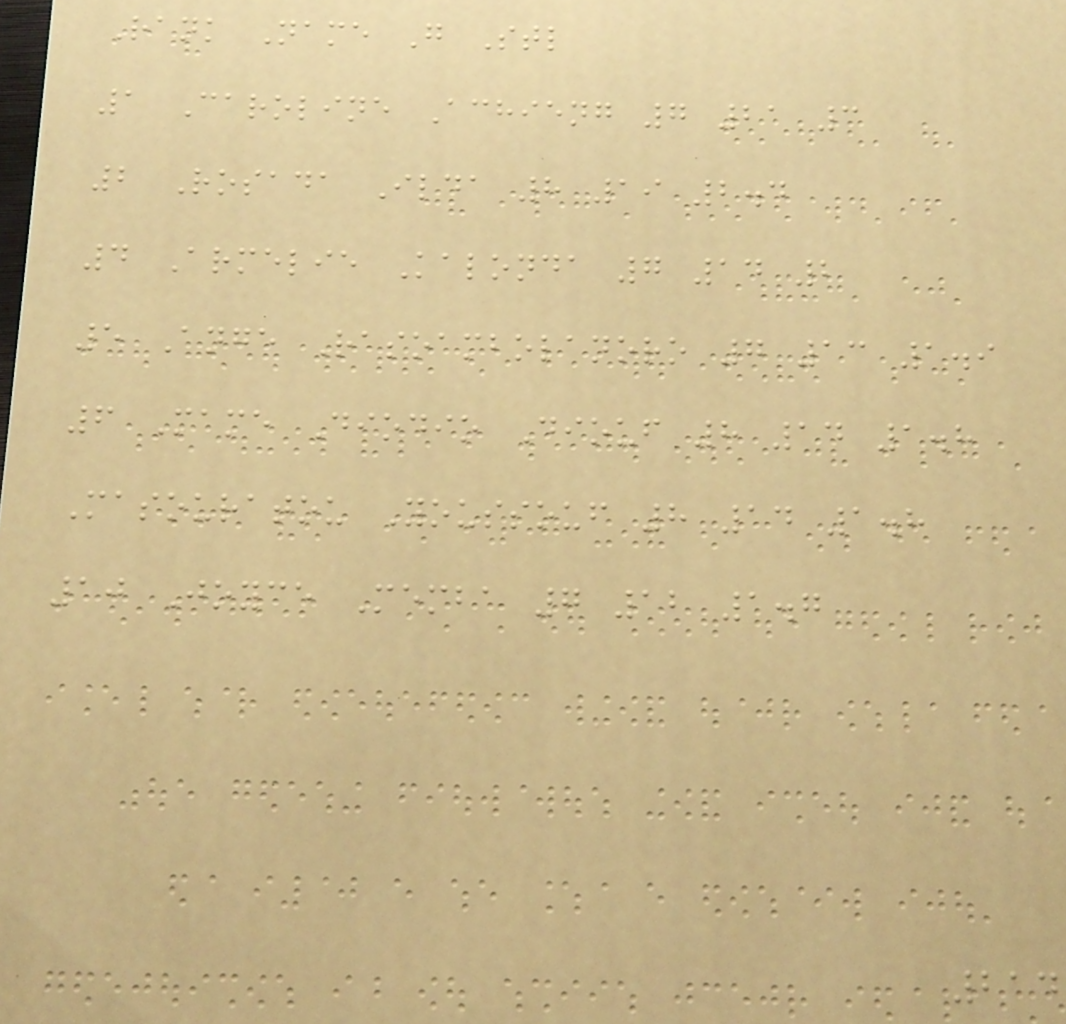Rank Name G Stl
1 Caroline Achieng 7 21 3
2 Rosada Ilda 8 19 2.4
4 Armelie Kalonda 7 14 2
5 Ange Rasoambolanoro 7 13 1.9
6 Mame Diodio Diouf 8 14 1.8
Masouratou Youssouf 8 14 1.8
10 Joyce Memba 7 12 1.7
214
